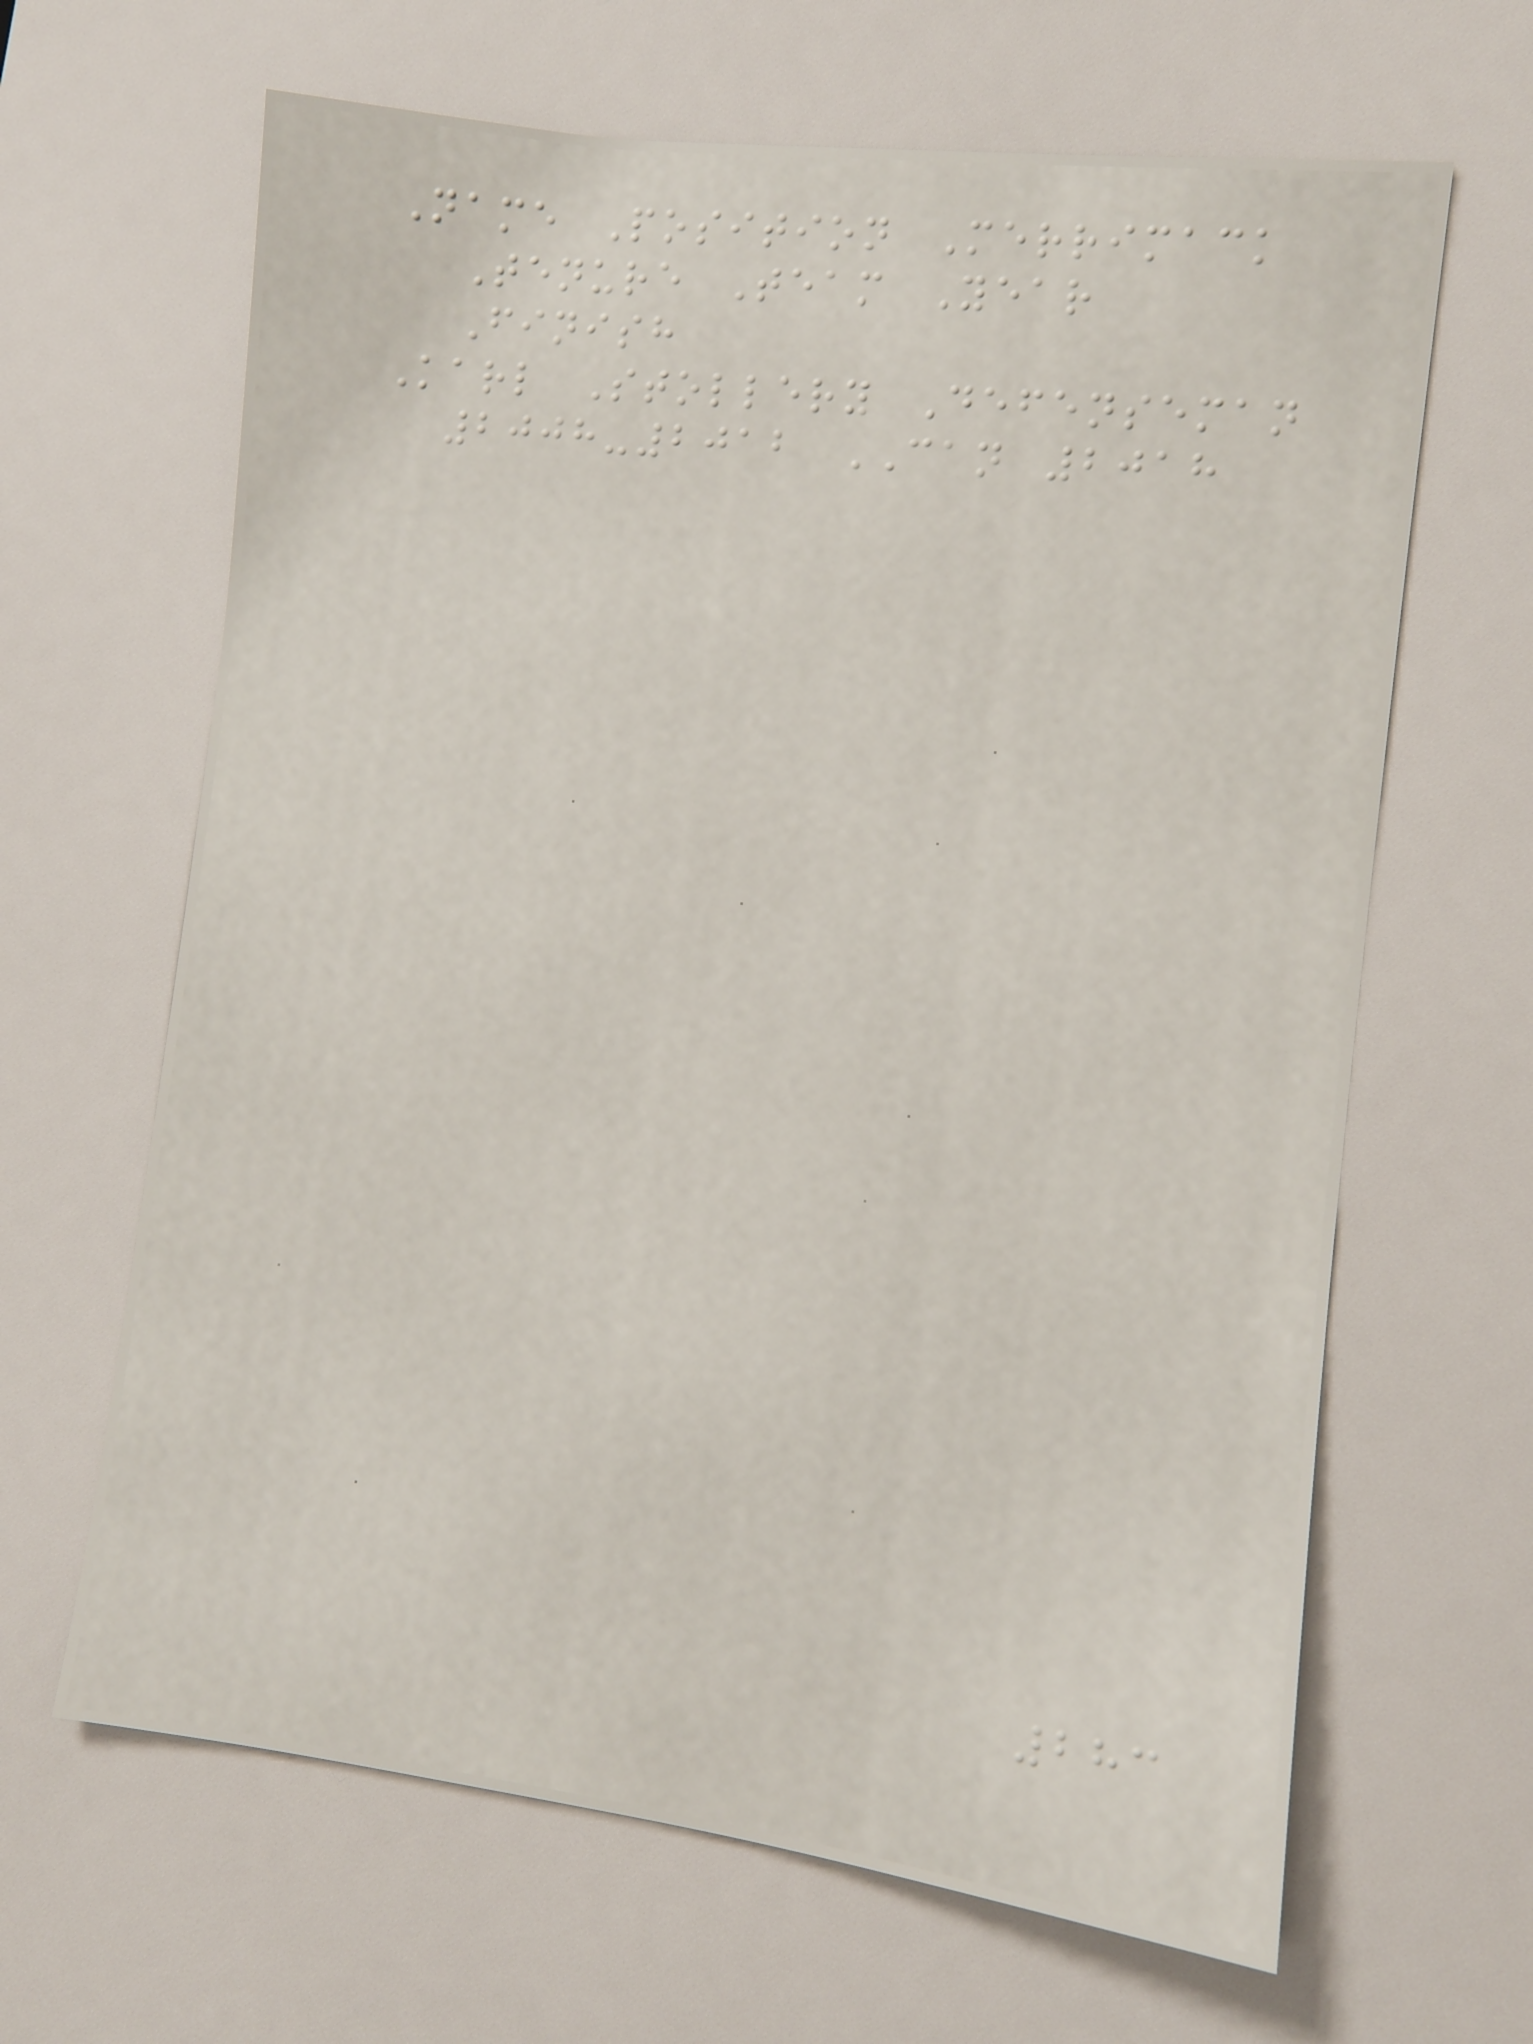Name Position Merrimack
Tenure Team Year
Finish
Karl Stollery Defenseman
2008-2012 CAN 2018
283
